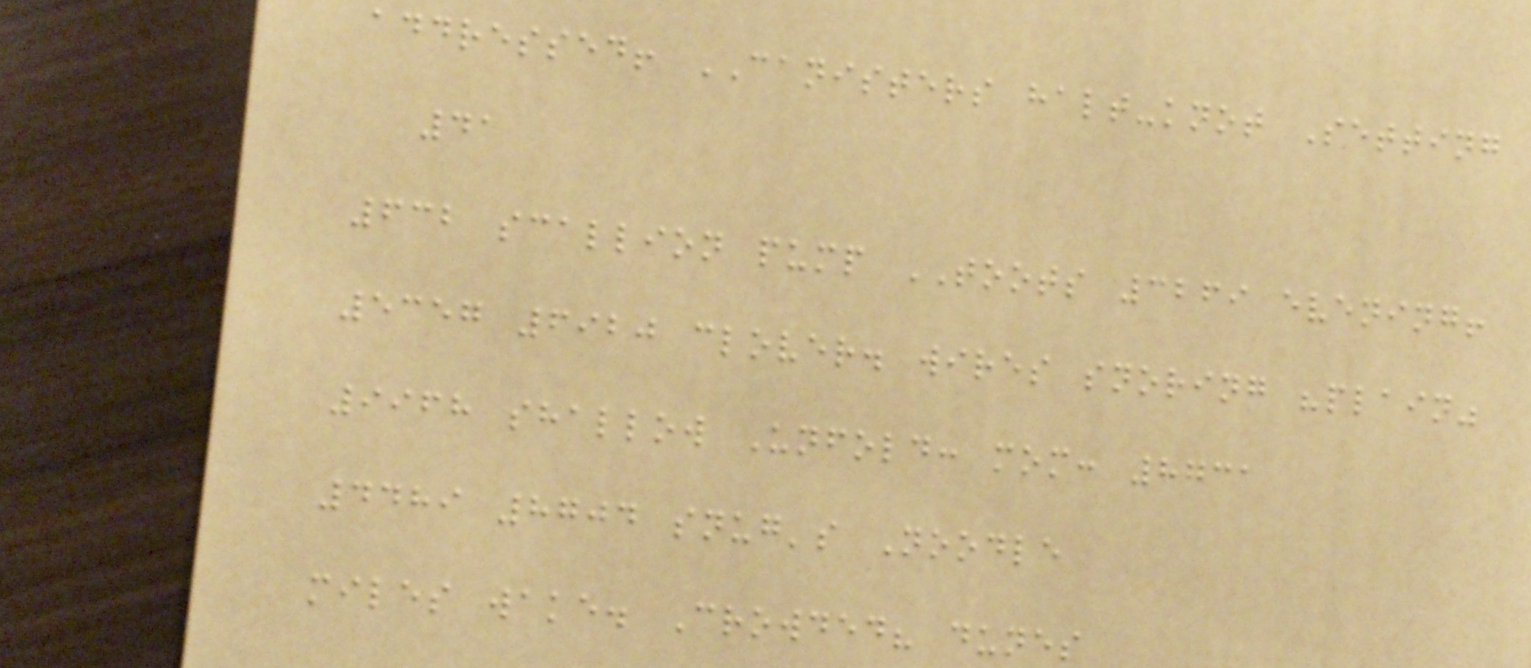addressed! CANISTERS halt-knot Setting
41
632 scallion pump TOOTS 3269 evening!
5357 6920 clover. wires snoring "plain"
9968 shallow Unfold: mom: 8731
4489 8704 snug's Noodle
miles wake. Crowded? dunes
